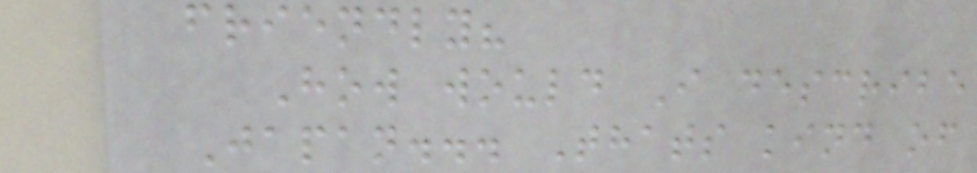friendly?
How would I describe
Japan... Thats kind of
